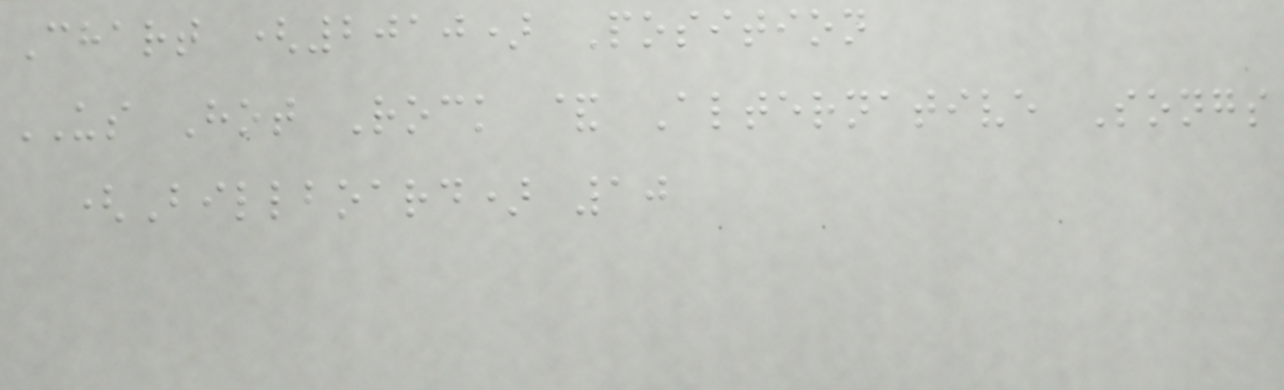Chart (2010) Position
US Hot Rock & Alternative Songs
(Billboard) 10
